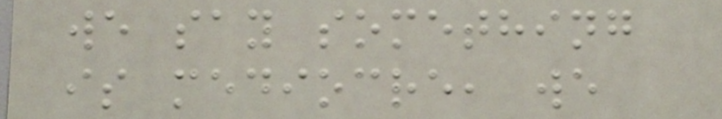we say something
is mediocre, we
